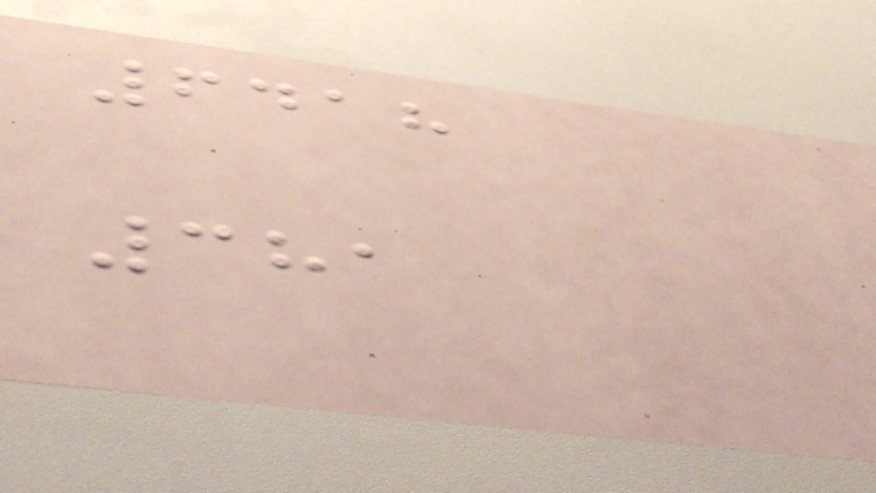6418
381
